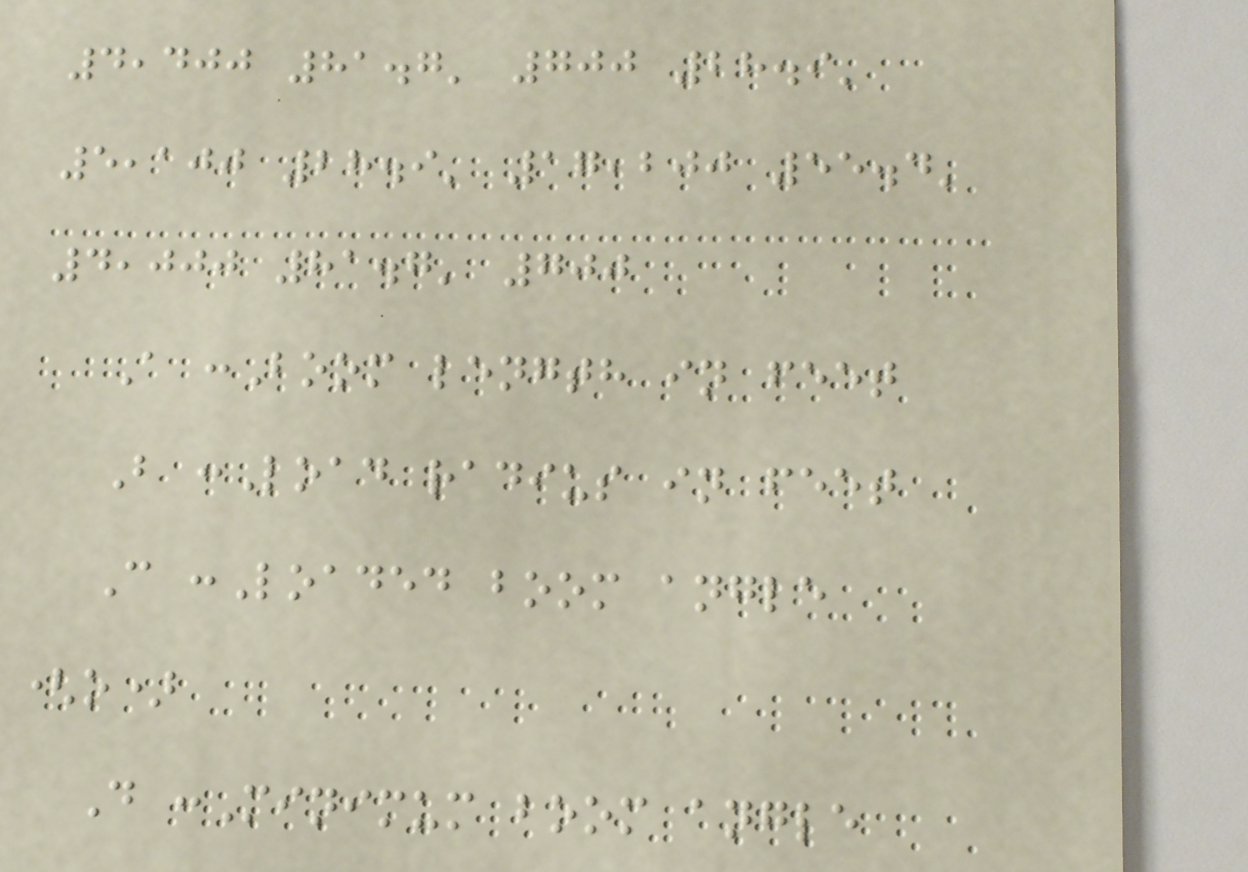4,400 81.7' 700 28.9'
5,100 28.9' 17,200 55.4'
4,000 81.7' 700
A :Boom length in feet
B :Load radius in feet
C :Loaded boom angle
(o)
D :Minimum boom angle
